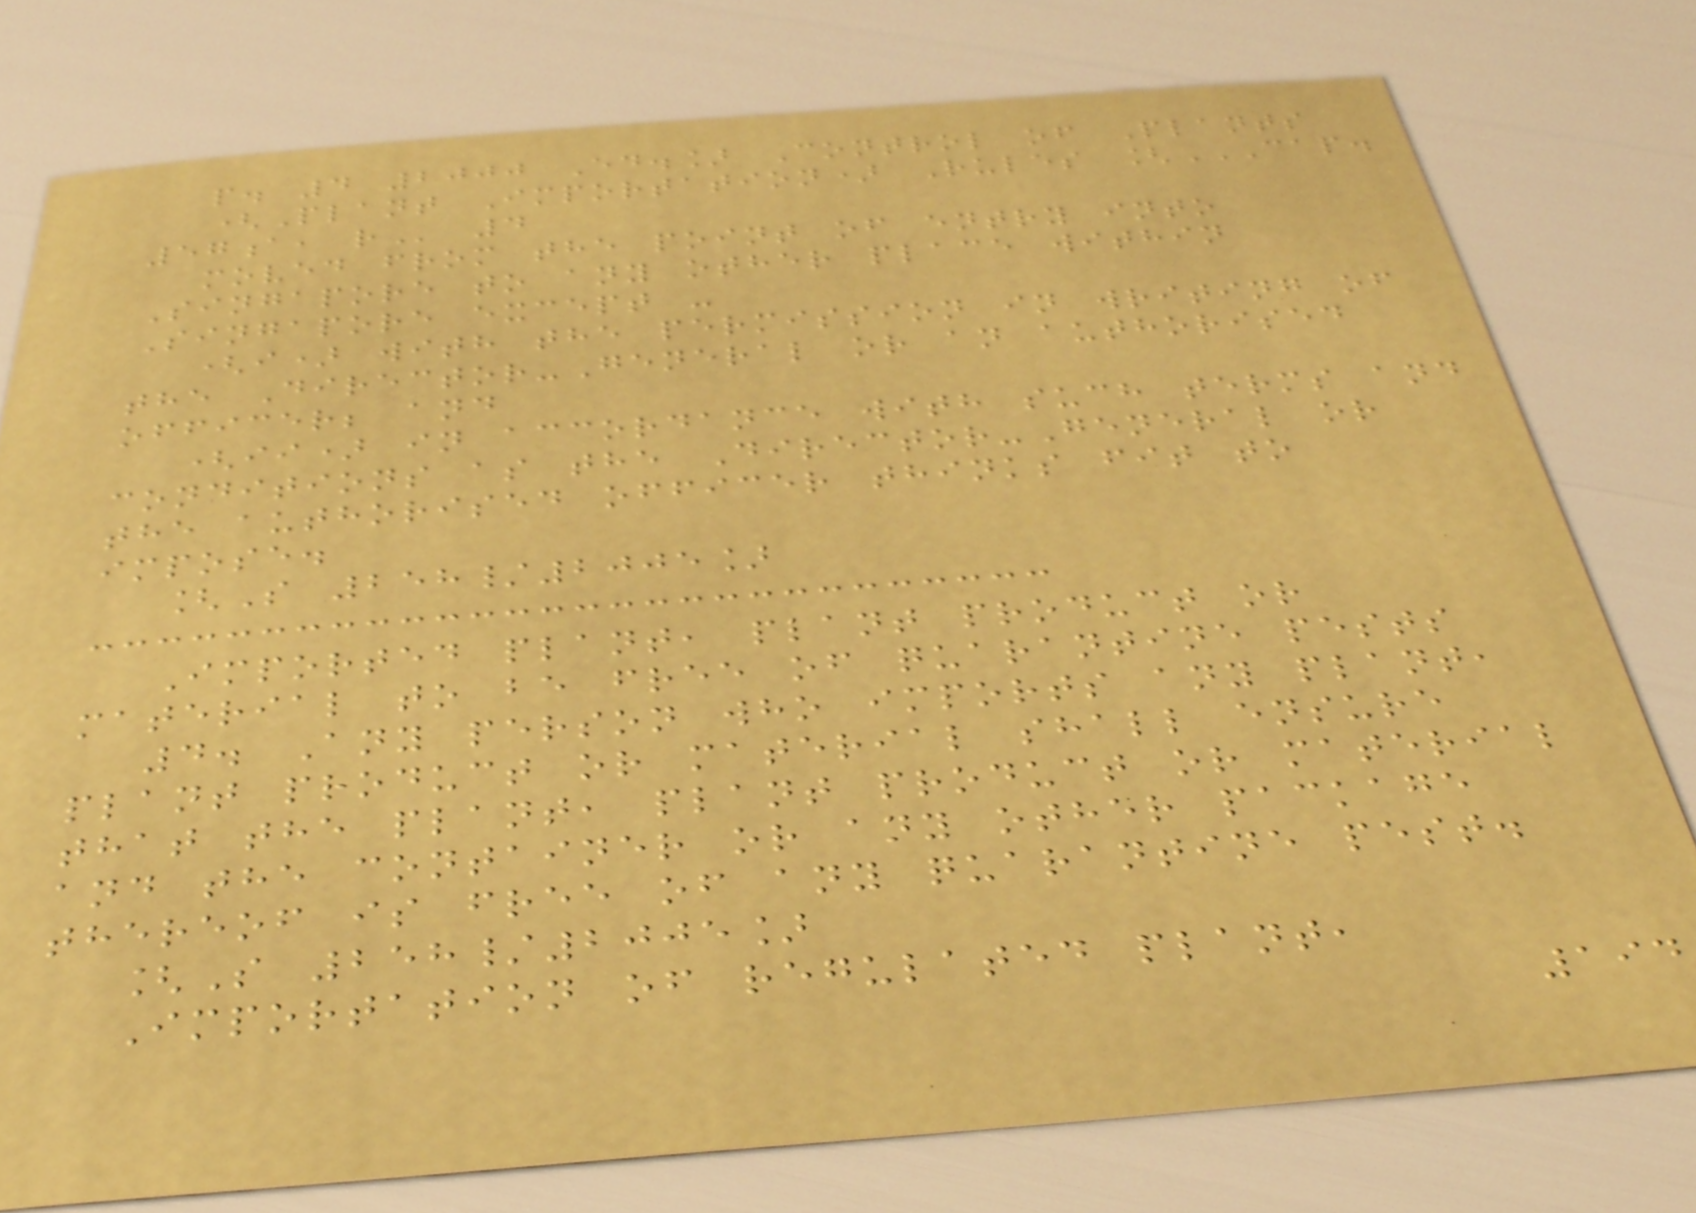p. 4 2000 Ed.] Control of Plants
(Plant Importation) Rules [CAP.
57A, R 4
moved from the point of entry into
Singapore to any other place within
Singapore except -
(i) with the permission in writing of
the Director-General or an authorised
officer; and
(ii) in accordance with such terms and
conditions as the Director-General or
the authorised officer thinks fit to
impose.
[S 258/2005]
Imported plant, plant product or
material to be free of quarantine pests
4. Any person who imports any plant,
plant product or material shall ensure
that the plant, plant product or material
and the container or any other package
thereof is free of any quarantine pest.
[S 258/2005]
Importation of regulated plant,
194
